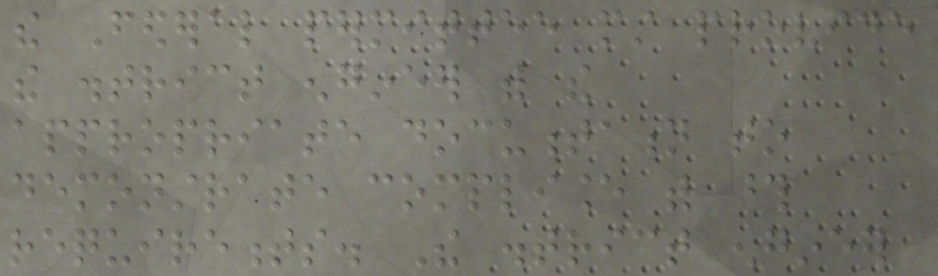the Federal permittee must provide
the district engineer with the
appropriate documentation to
demonstrate compliance with those
requirements. The district engineer
